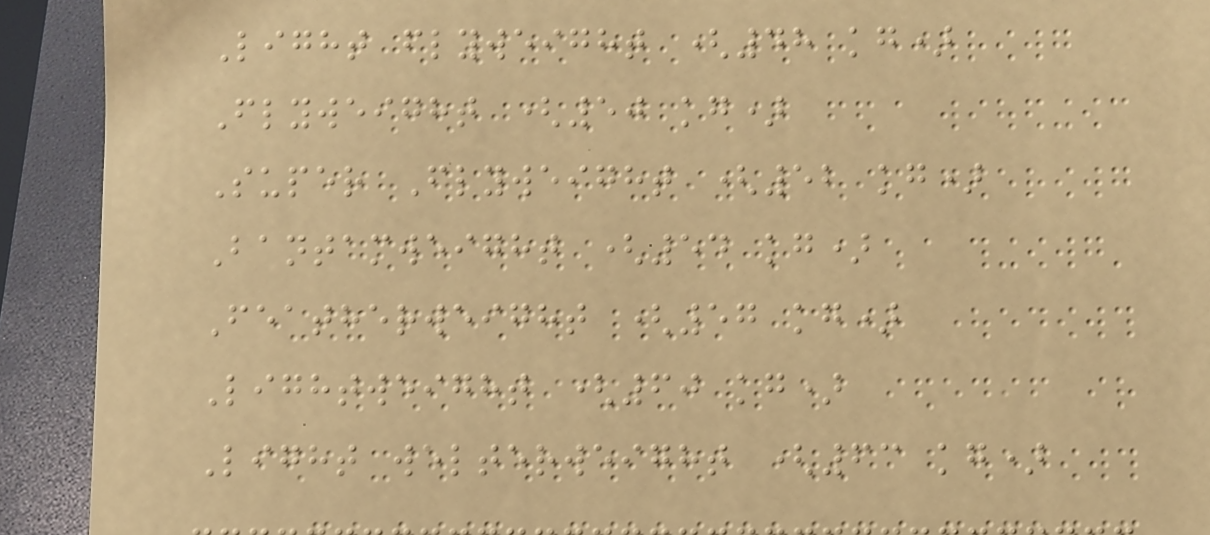Light flyweight (48 kg)
Flyweight (50 kg)
Super Flyweight (52 kg)
Bantamweight (54 kg)
Featherweight (57 kg)
Lightweight (60 kg)
Light welterweight (63 kg)
